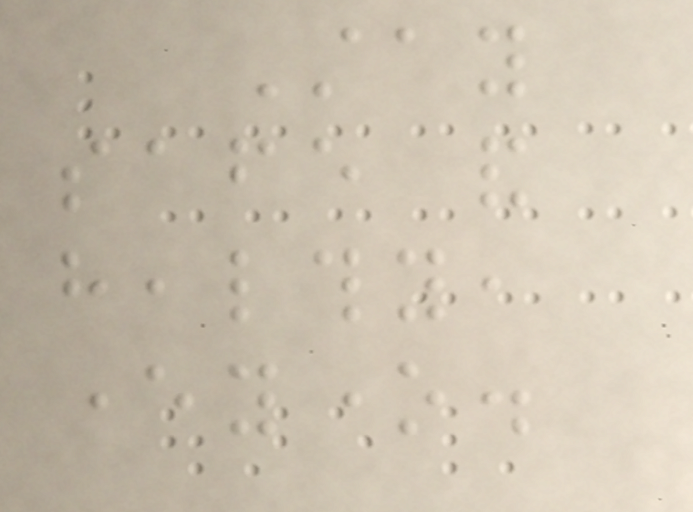Stay
safe and
healthy,
everyone.
